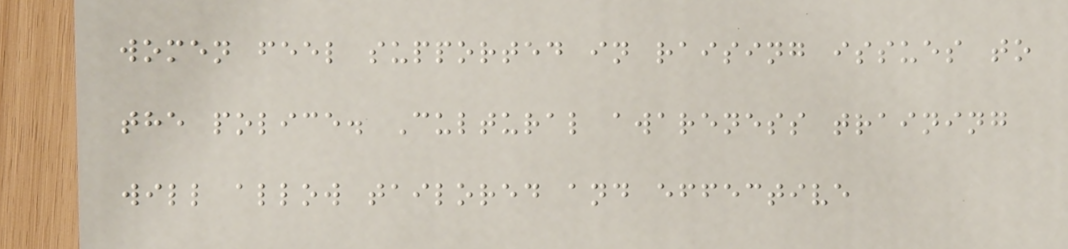women feel supported in raising issues to
the police. Cultural awareness training
will allow tailored and effective
